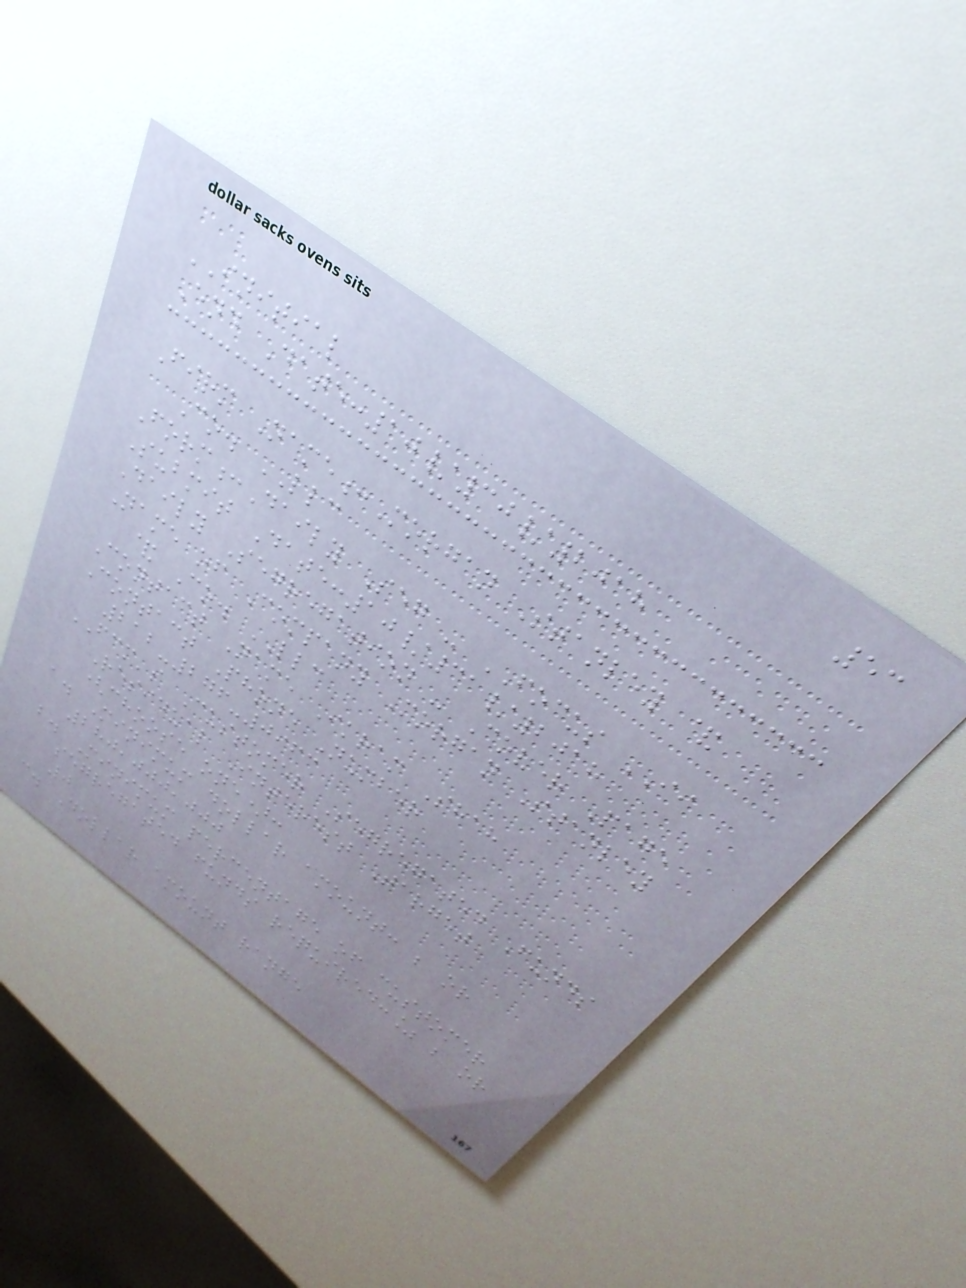53
INITIAL
End Date:10/30/2018
Firm Name:Morgan Stanley &
Co. LLC
Form:Daily Seg - FOCUS II
Submit Date:10/31/2018
Daily Segregation - Cover Page
Name of Company Morgan Stanley
& Co. LLC
Contact Name Ikram Shah
Contact Phone Number
212-276-0963
FCM's Customer Segregated Funds
Residual Interest Target
(choose one):
a. Minimum dollar amount: ; or
280,000,000
b. Minimum percentage of customer
segregated funds required:% ; or
0
c. Dollar amount range
